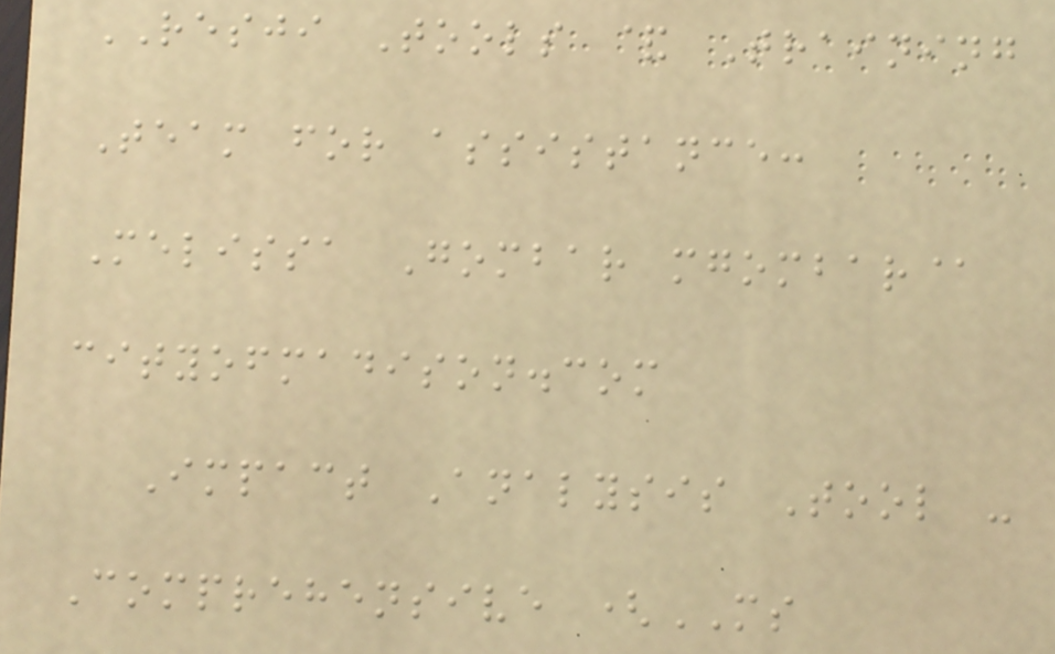RESJI Tools & Training
Team for assistance:
Melissa Gombar mgombar@
cityofmadison.com
Impact Analysis Tool -
Comprehensive (MS
